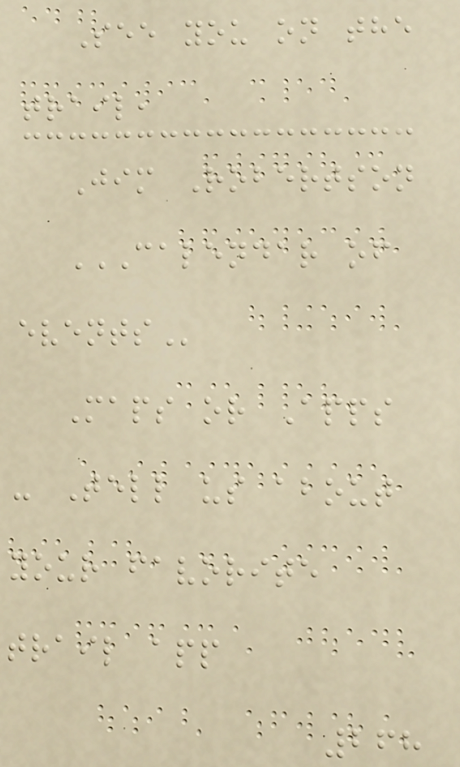See you on the
trail,
Jim Robertson
CALENDAR OF
EVENTS
Maps or Apps
- Tell us about
your favorite
trail app
268
